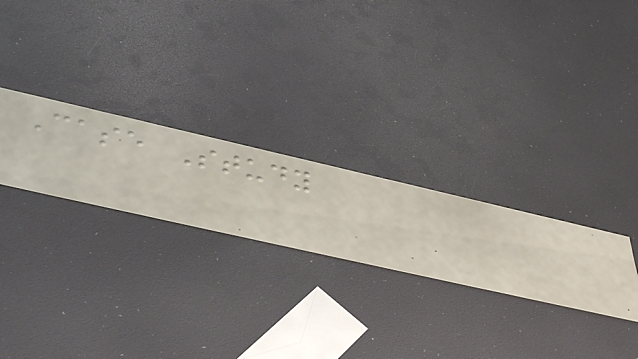Case Study
